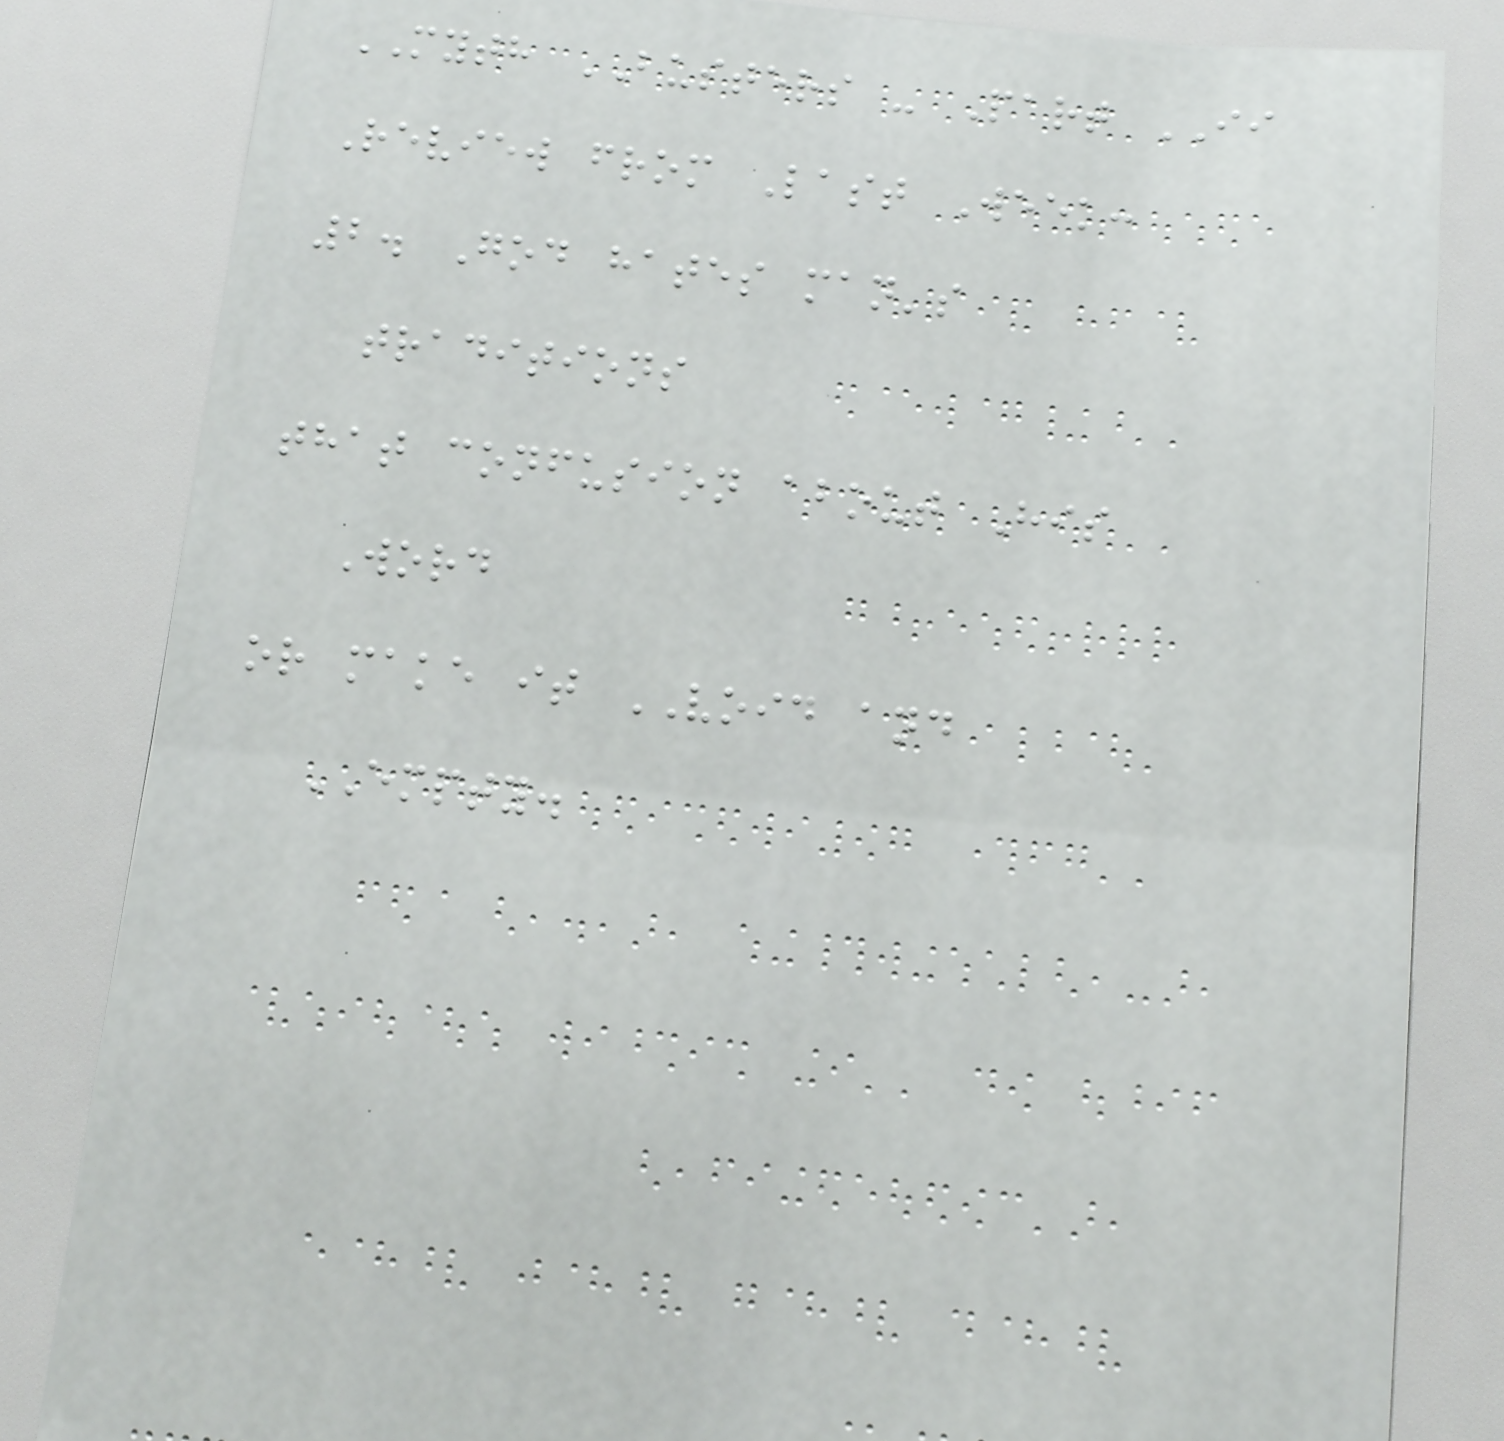MYTH BUSTERS - Part II
Review from Last Week:
2. God hates man's
traditions
that confusion about His
Word
or make it VOID and
EMPTY.
